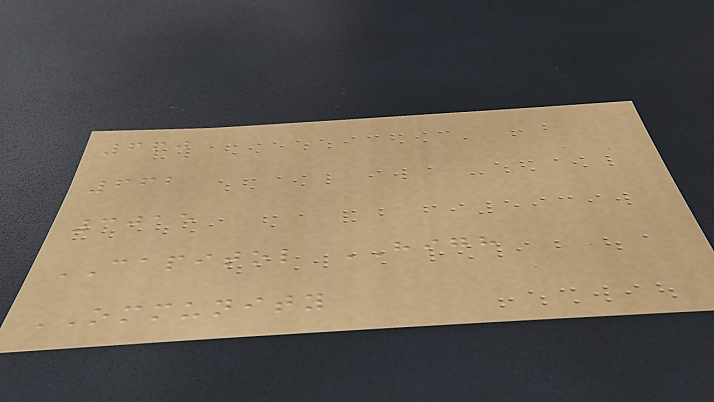660
662
3015
CAPITOL HIGH
OMMUNITY
